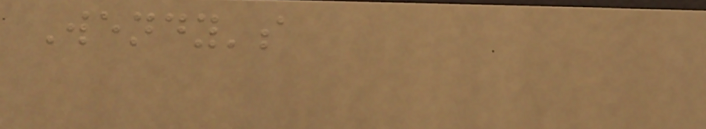Wendy's
